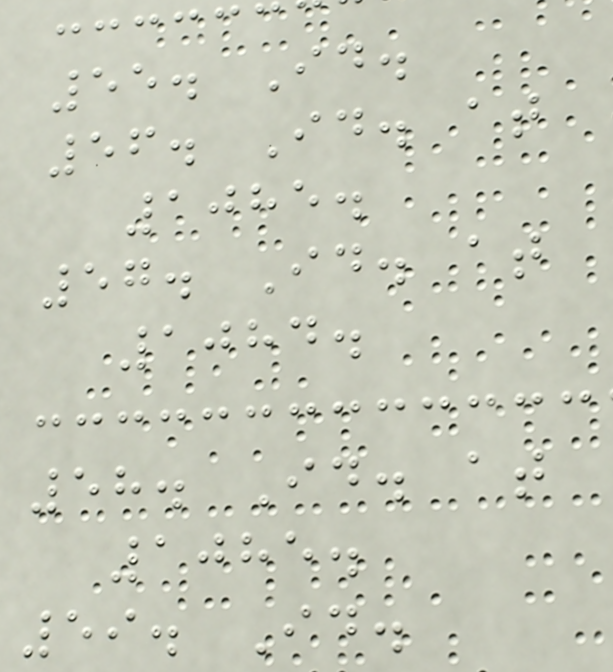55. Id.
56. Id. at
1085.
57. Id. at
1084.
58. Id. at
1085.
59. Id.
